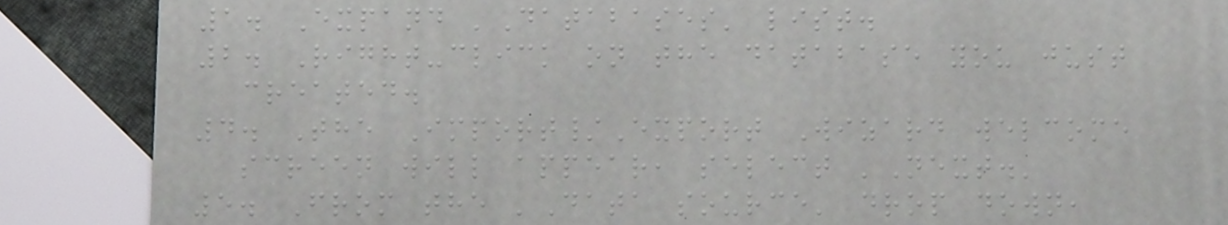1. Expand 'Databases' list.
2. Right-click on the database you just
created.
4. The Import/Export Wizard welcome
screen will appear, select 'Next.'
5. From the 'Data source' drop down,
